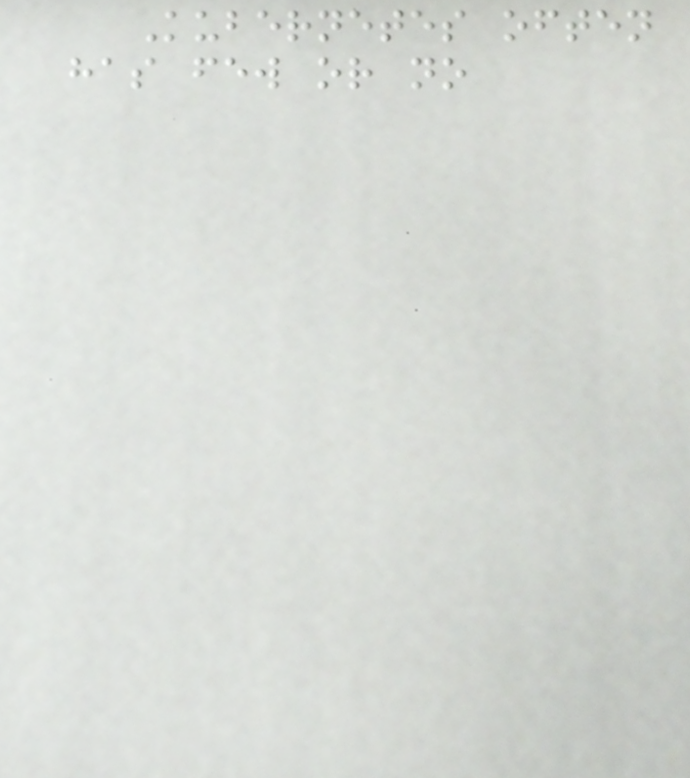Kubernetes often
has few or no
